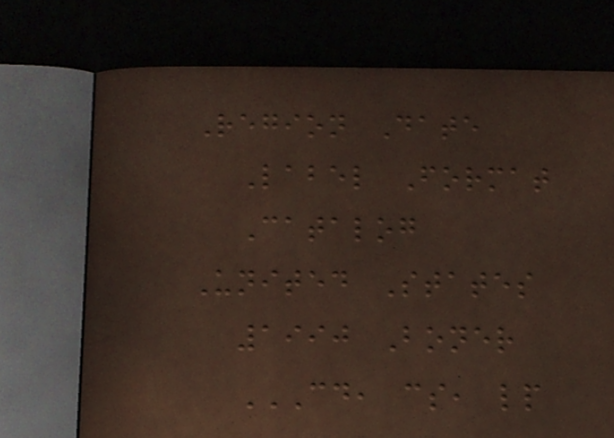Region Date
Label Format
Catalog
United States
1990 Boner
CD, CS, LP
